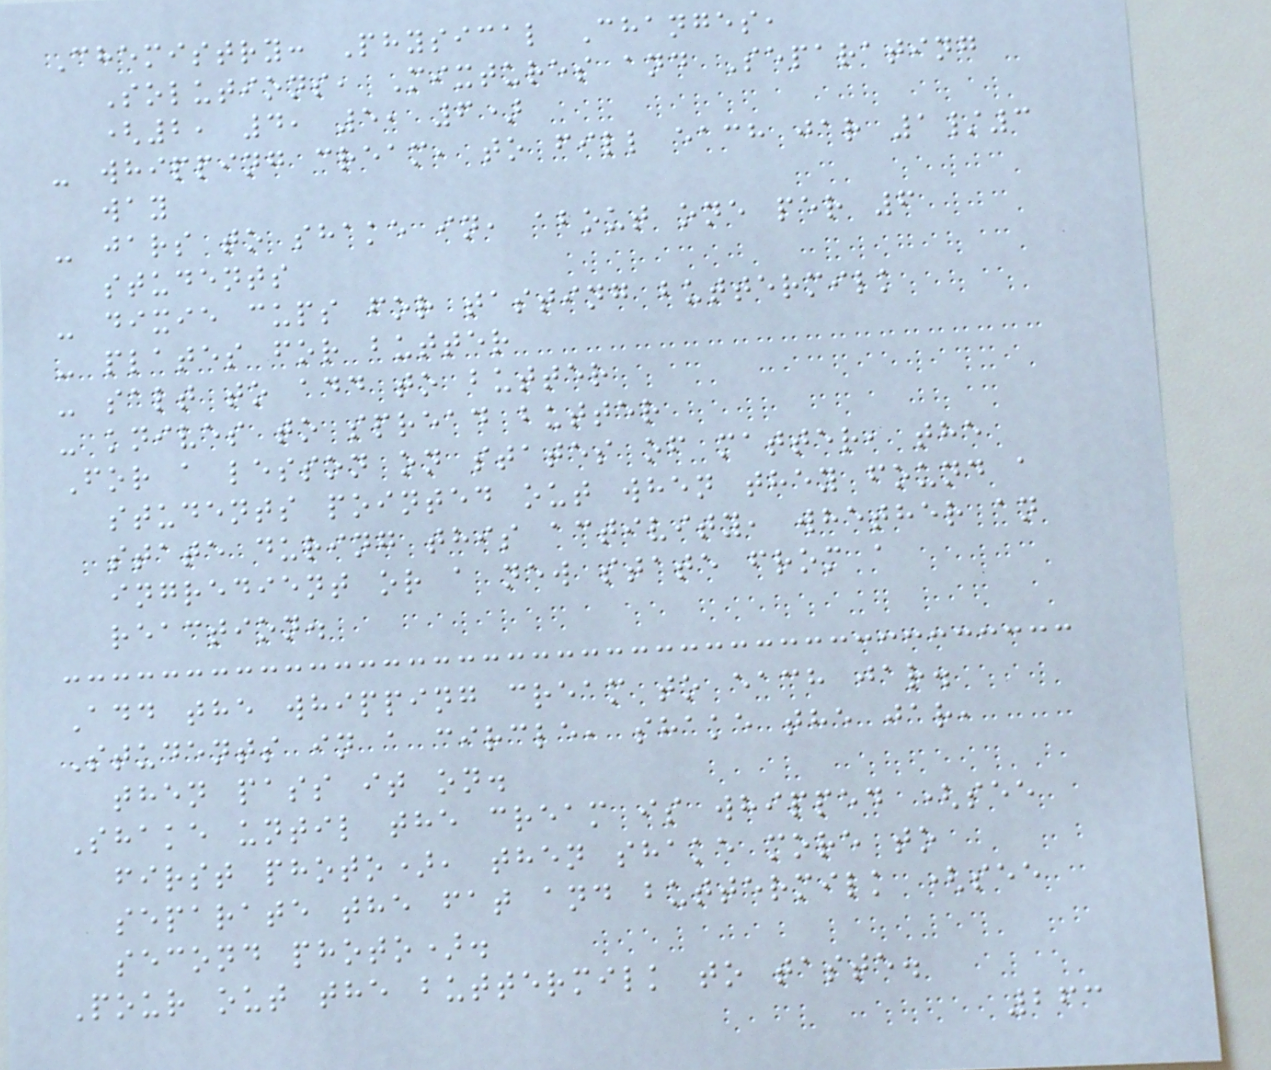Chemistry: Physical Changes,
Solutions, Mixtures and Separating
(2, 4, 5, 6)
- whipping cream, to fill each jar 1/3
way
- jars to shake in, about one per 6
students
- dixie cups for tasting buttermilk
- plates for butter
- salt to add to butter
- knives to spread butter
For a lesson on states of matter, the
students pointed out when they found a
state during this activity, whether an
ingredient or a new state from a
reaction.
Add the whipping cream to each jar.
Students in a circle, shake the jar,
then pass it on.
Shake until the cream is whipped (see
first photo), then shake more to
separate the fat and buttermilk (see
second photo).
Pour out the buttermilk to taste.
263
